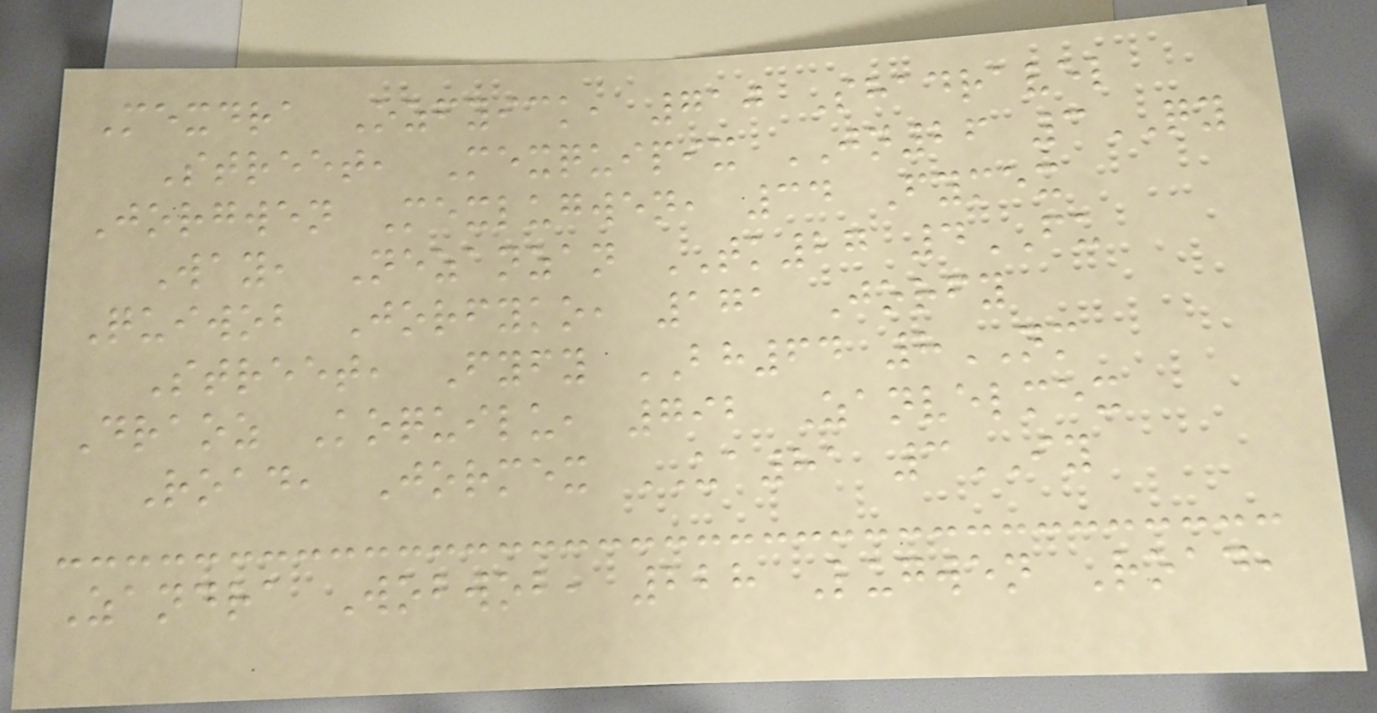Mexdra Ozfyick, 710 Shadravel
Street, Mexquipix JN26 3QY
Jorgwen Mexlugwen, 34 Fymex
Way, Nezanzan TK27 4FU
Quiwob Jorfyko, 171 Jorfy
Street, Fyfy BH64 8NM
Draoz Koquilu, 792 Zanvelmex
Road, Jormex UA81 3IY
Zandra Wobwob, 228 Lugwen Road,
